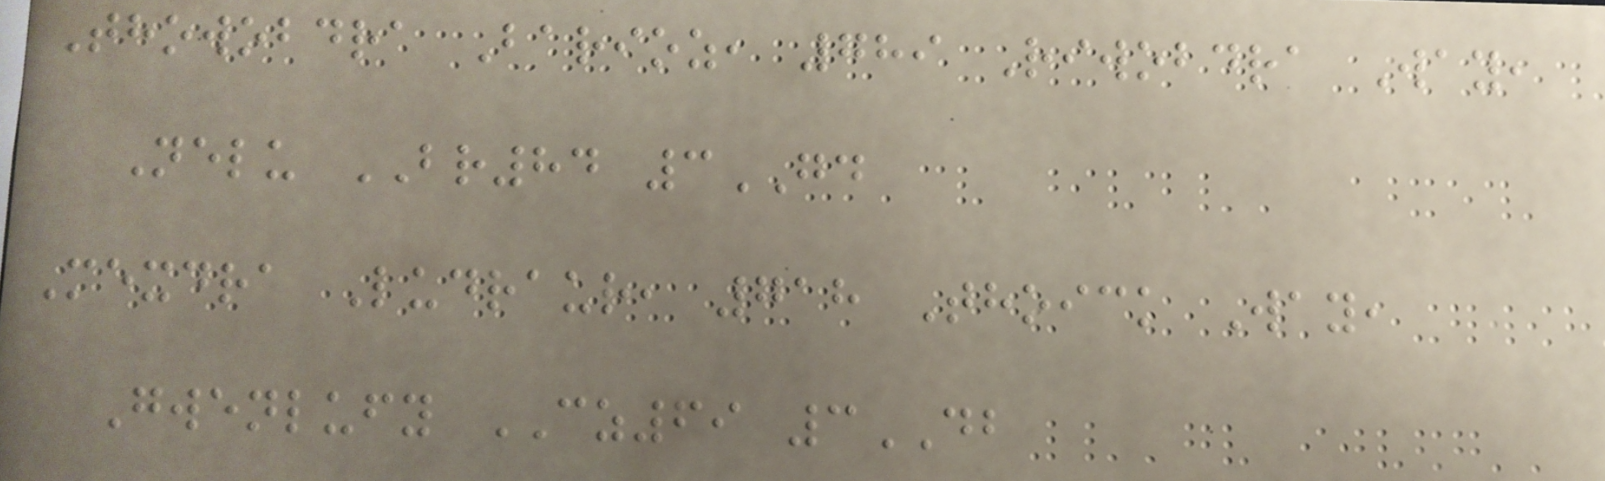Thowobdra Barioz, 789 Riwobdra Way,
Nelu BR84 3GD
Mexdra Ludraur, 718 Thoick Way,
Gwenlufy CZ69 3DB
